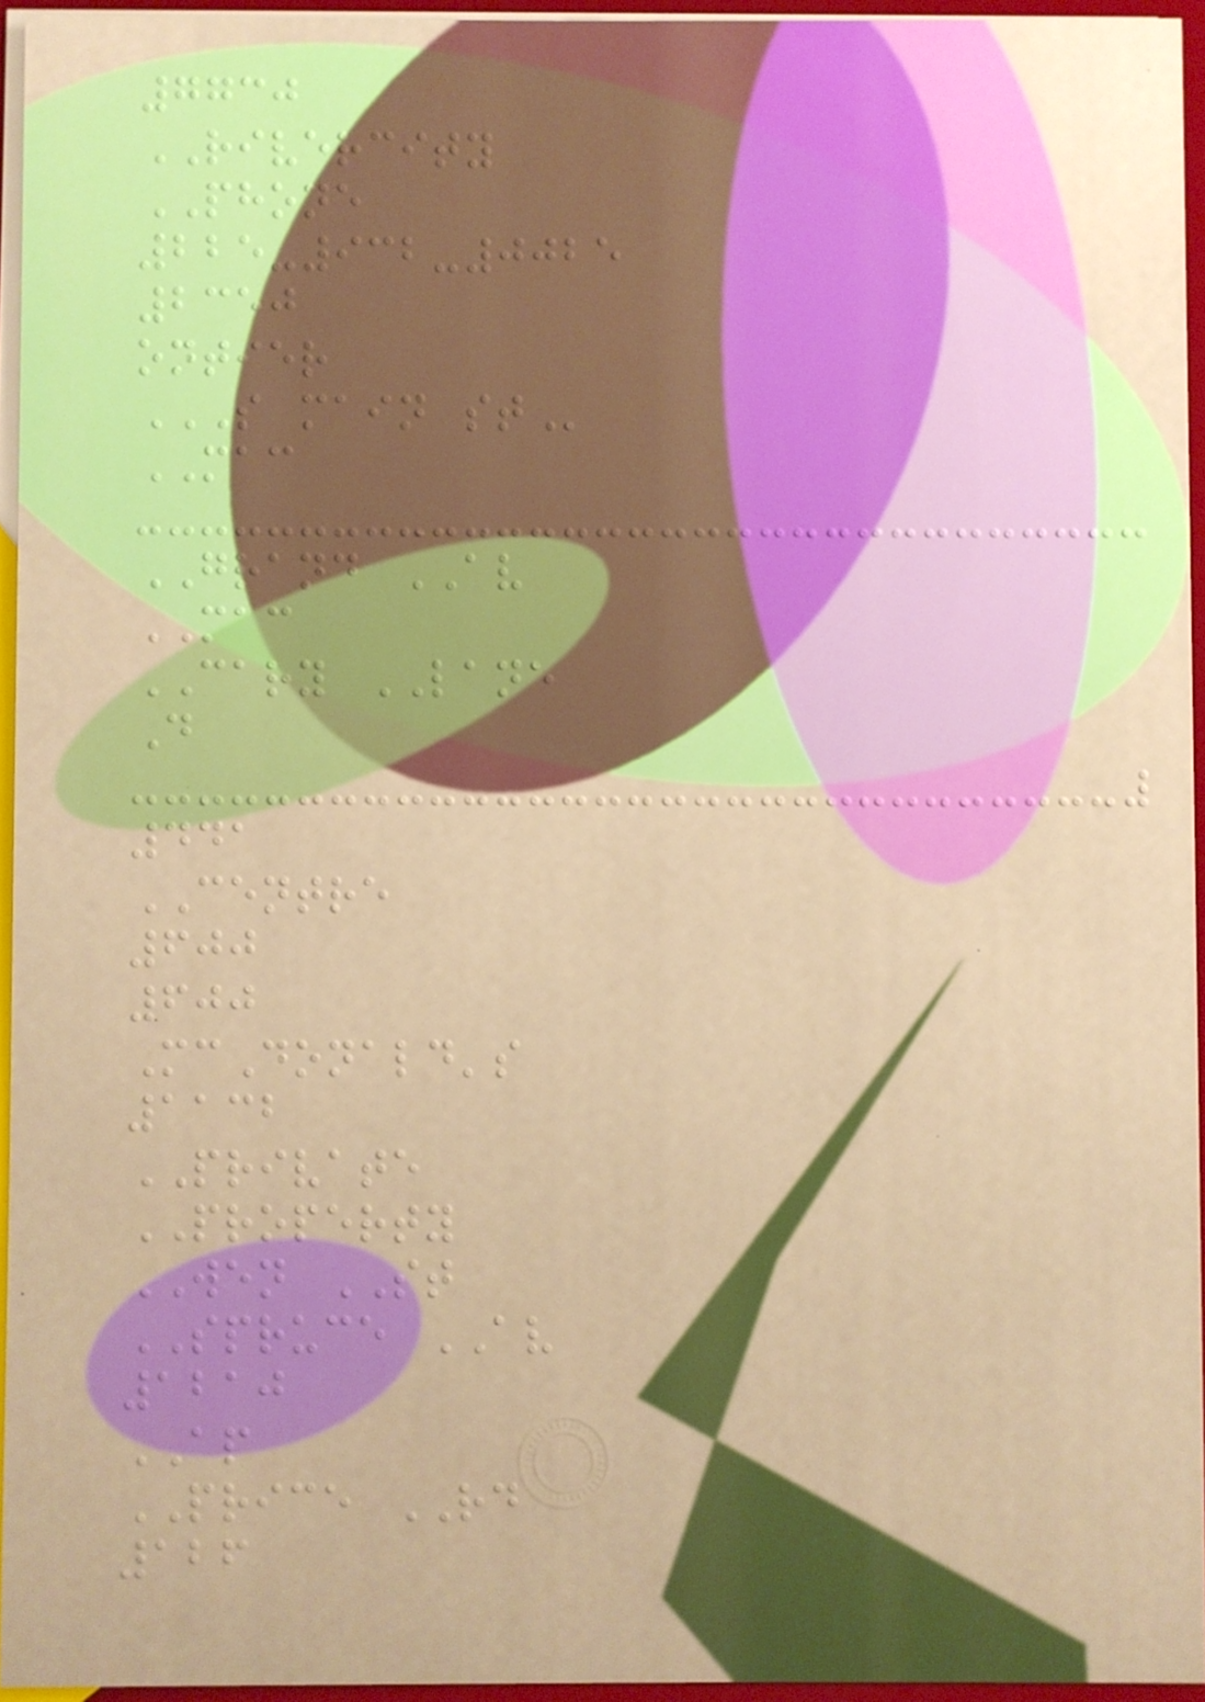7730
RIVERCITY
PHONE
225-932-0025
2350
ontier
S MAIN ST
MAC
GRAND AV
MAC
CARY LANE
D
441
CENTRE
600
600
McDonald's
1132
PRIVATE
PROPERTY
WEN ST
SPRUCE AV
1210
AP
PRICE RD
126
